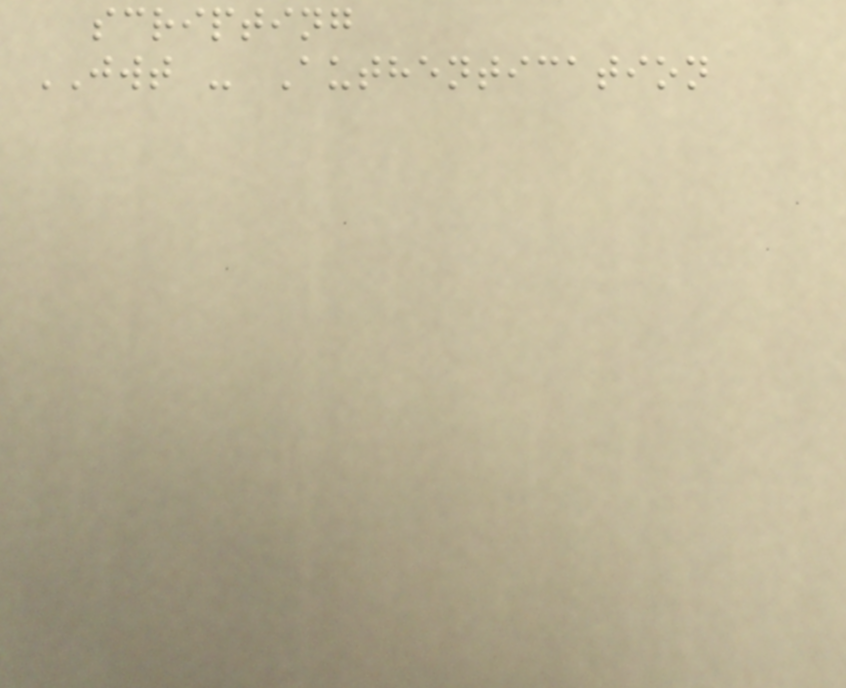scripting
JWT - Authentication
